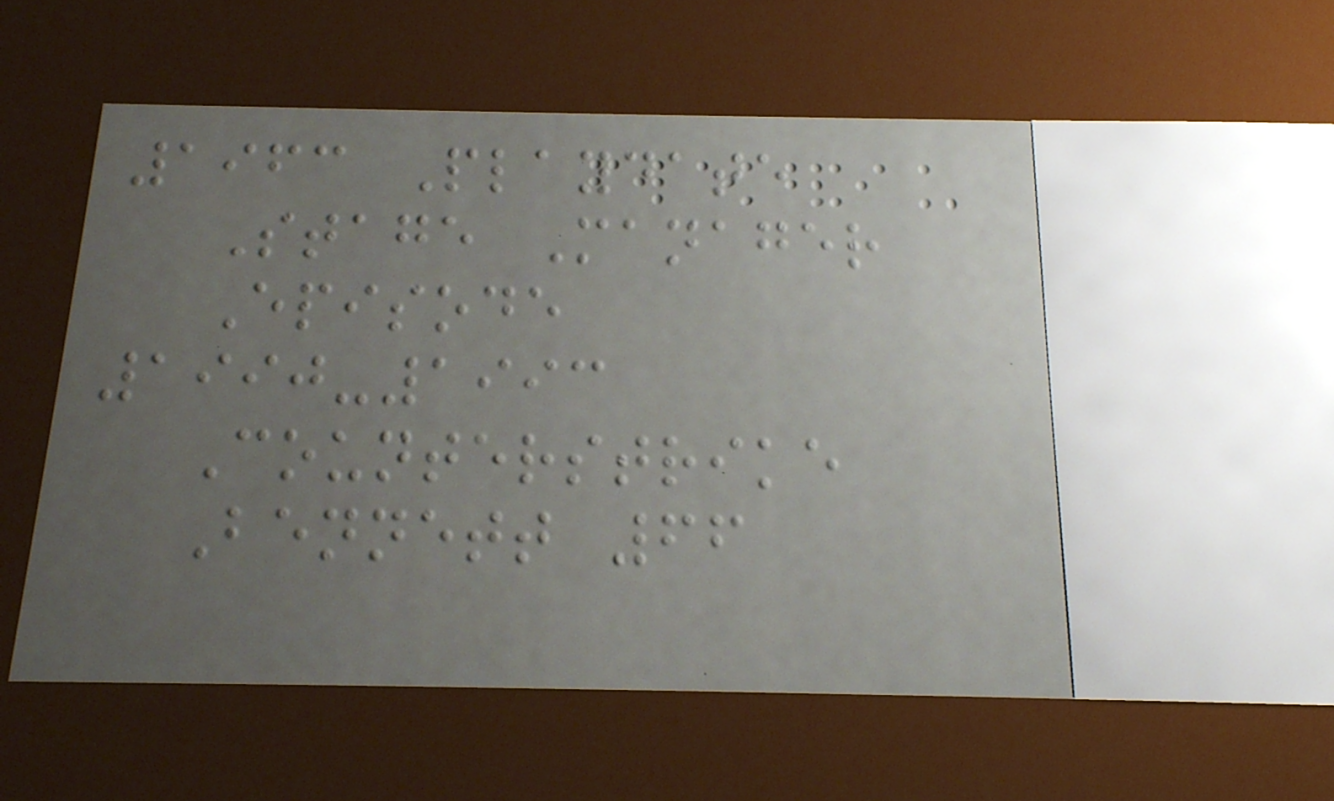1963 Playdate
Stage Manager
Episode
1990-1993
Counterstrike
Bennett 66
